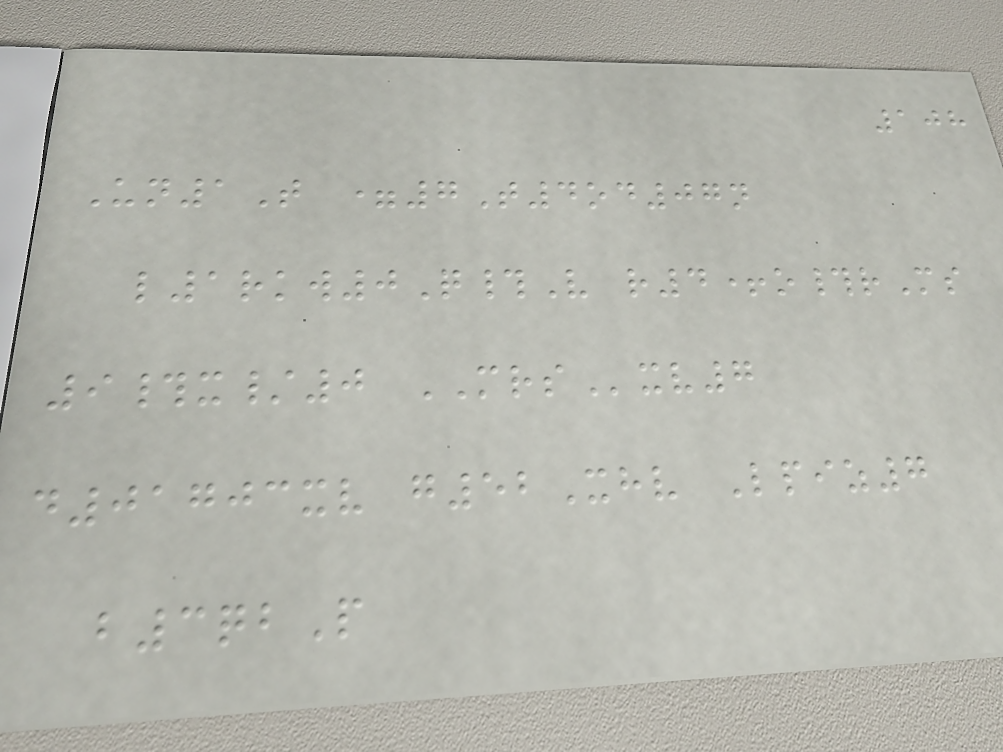108
Un1T =7T4od07n
l1rkw0Q#V r4+o#rMs
9#x/0 MRSxv7
d01703xv g52Xhv Lpiz7
b3qbP
